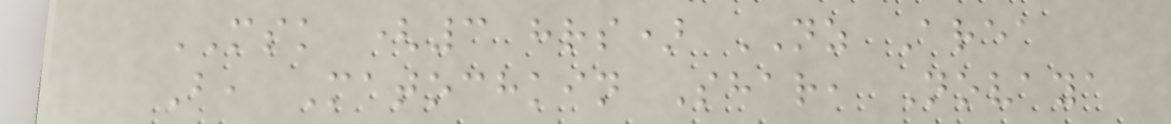MSK (3 hrs) NZ Area
B, Matochkin Shar, Novaya
